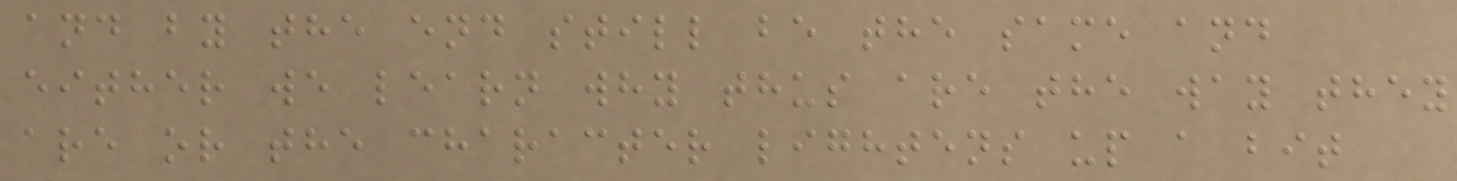and by the end still be the same and
either we learn why thus are the way they
are or the character lightens up a bit
